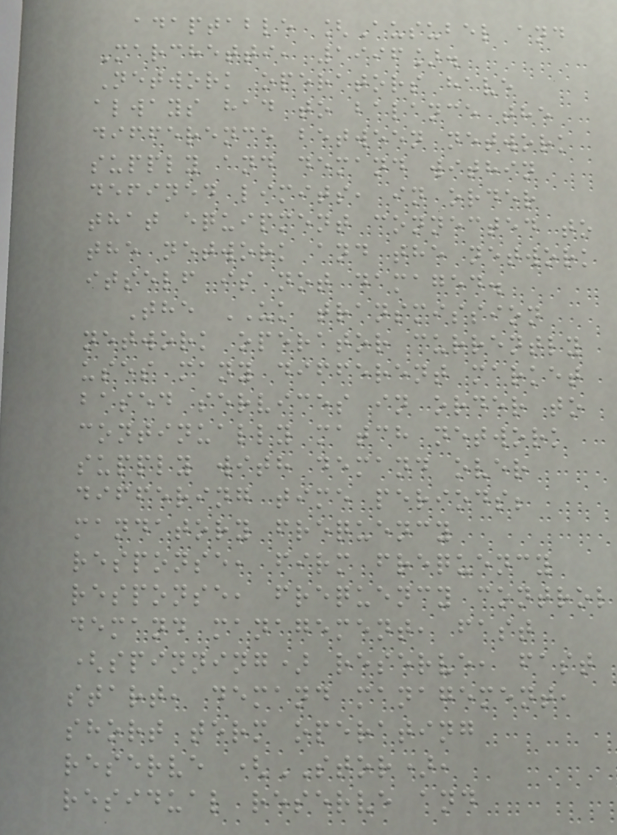adaptable [Ausubel and
Marchetti, 1996].
Network operators have
always had to balance the
difference between network
supply and demand within
defined limits, in order
that equipment connected to
the network and the network
itself is not damaged.
The UK transmission
network operator currently
uses many different market
based services in order to
continually match network
supply with demand over
differing time periods;
mandatory frequency
response, firm frequency
response, frequency control
demand management, fast
(spinning) reserve, fast
start, demand management,
short term operating
reserve (STOR),
residual reserve and
